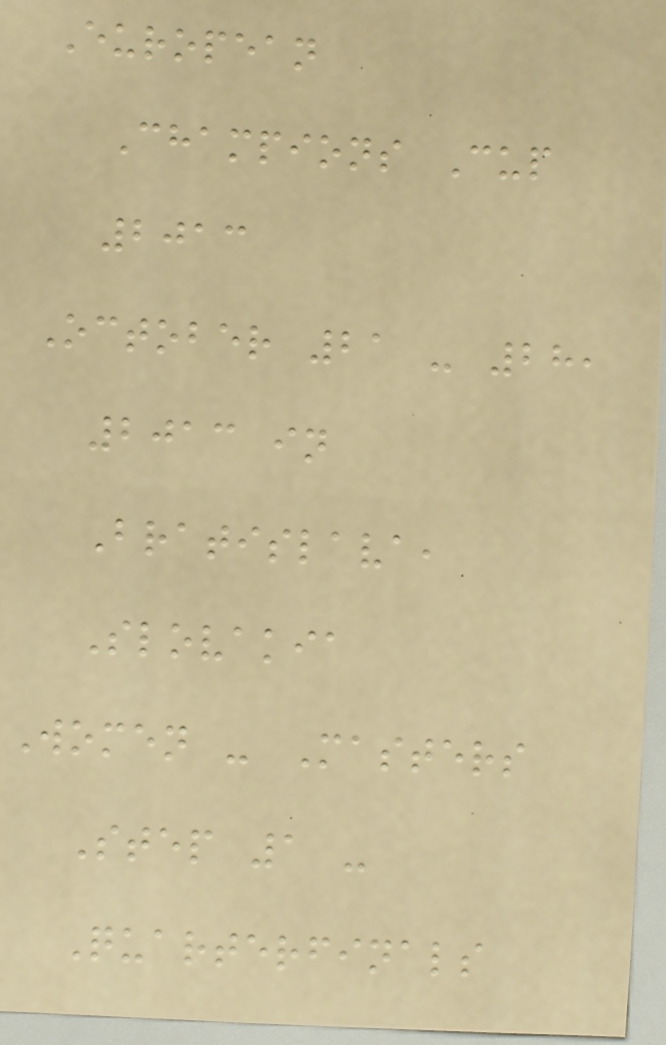European
Champions Cup
2013
October 21 - 28,
2013 in
Bratislava,
Slovakia
Women - Masters
Step 1 -
Quarterfinals
